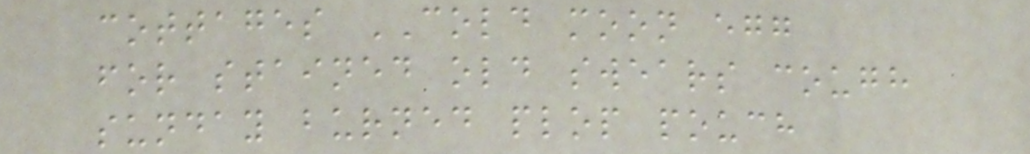cottages COLD moon egg
for stained old swears cough
sunday burned plop pouch
